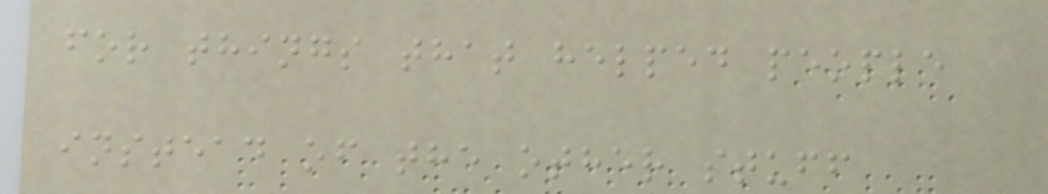for things that helped people
instead of the other stuff
